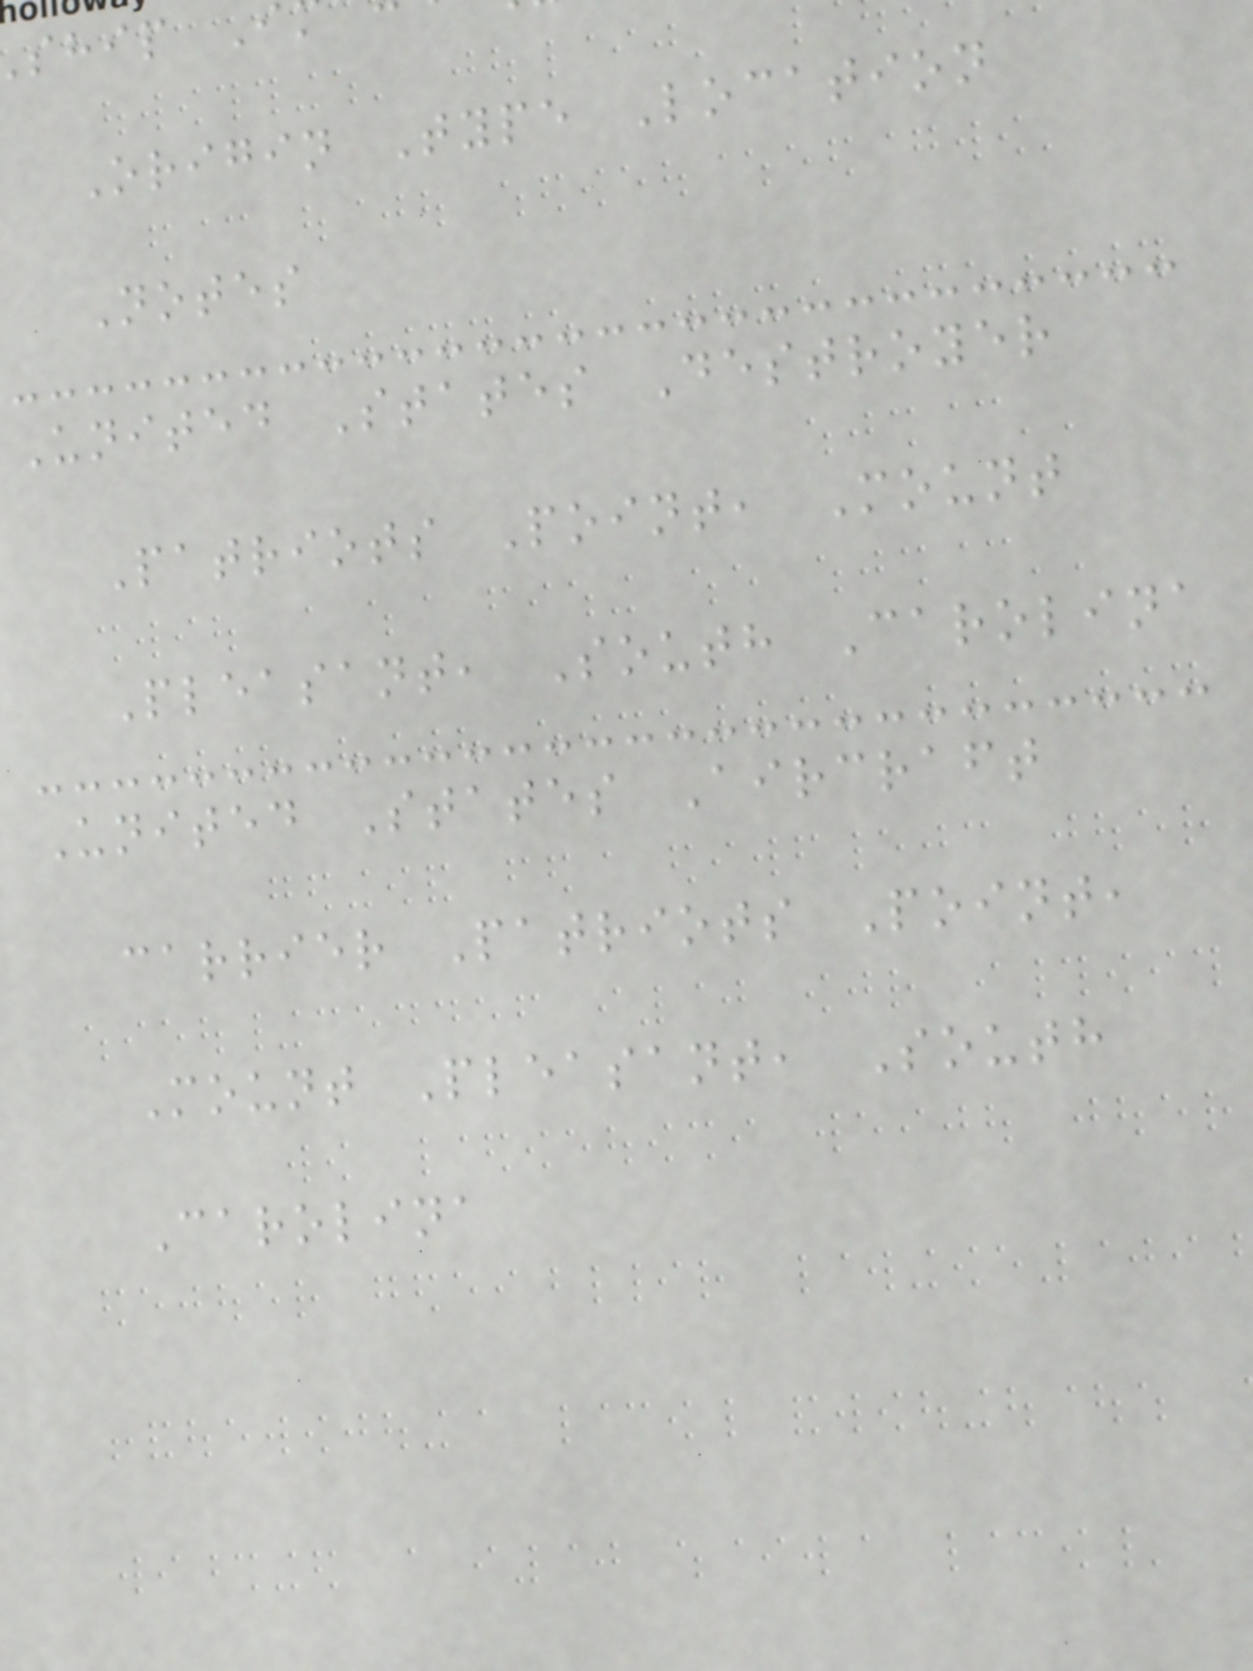ship I
Origin Type Location
Notes
United States Destroyer
Patriots Point, Mount
Pleasant, South Carolina
United States Aircraft
carrier Patriots Point,
Mount Pleasant, South
Carolina
